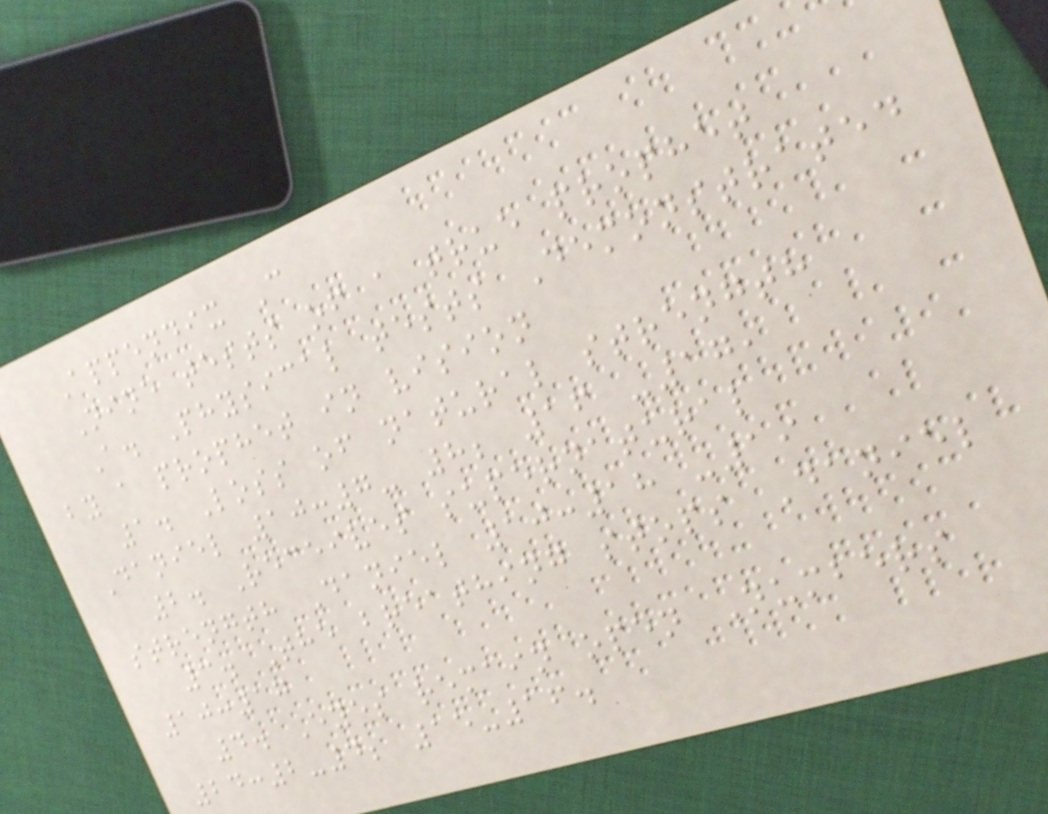Appendix C
Nine tests of a true prophet
A. Physical tests Demonstrated
by a prophet in vision
1. Loss of natural strength
Daniel 10:7- 8; 16 -17,
2. Receives supernatural
strength Daniel 10:18 -19
3. The breathing stops Daniel
10:17
4. Eyes remain open Numbers
24:2-4; 15-16.
